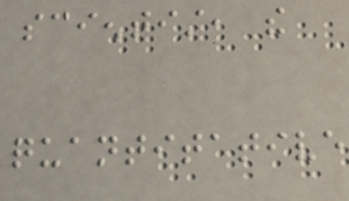scientist, the
quantitative
